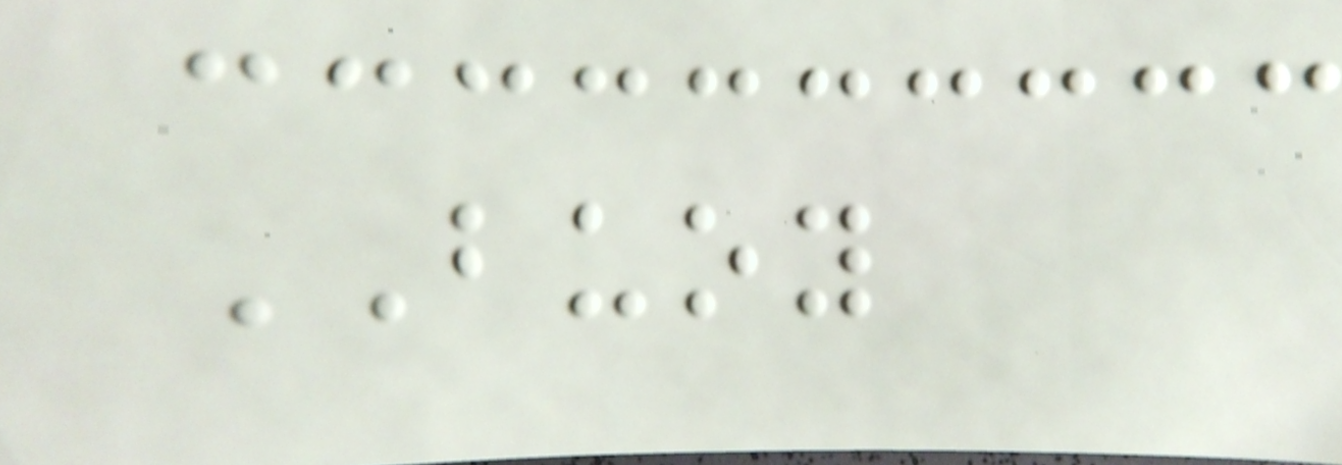BUOY
